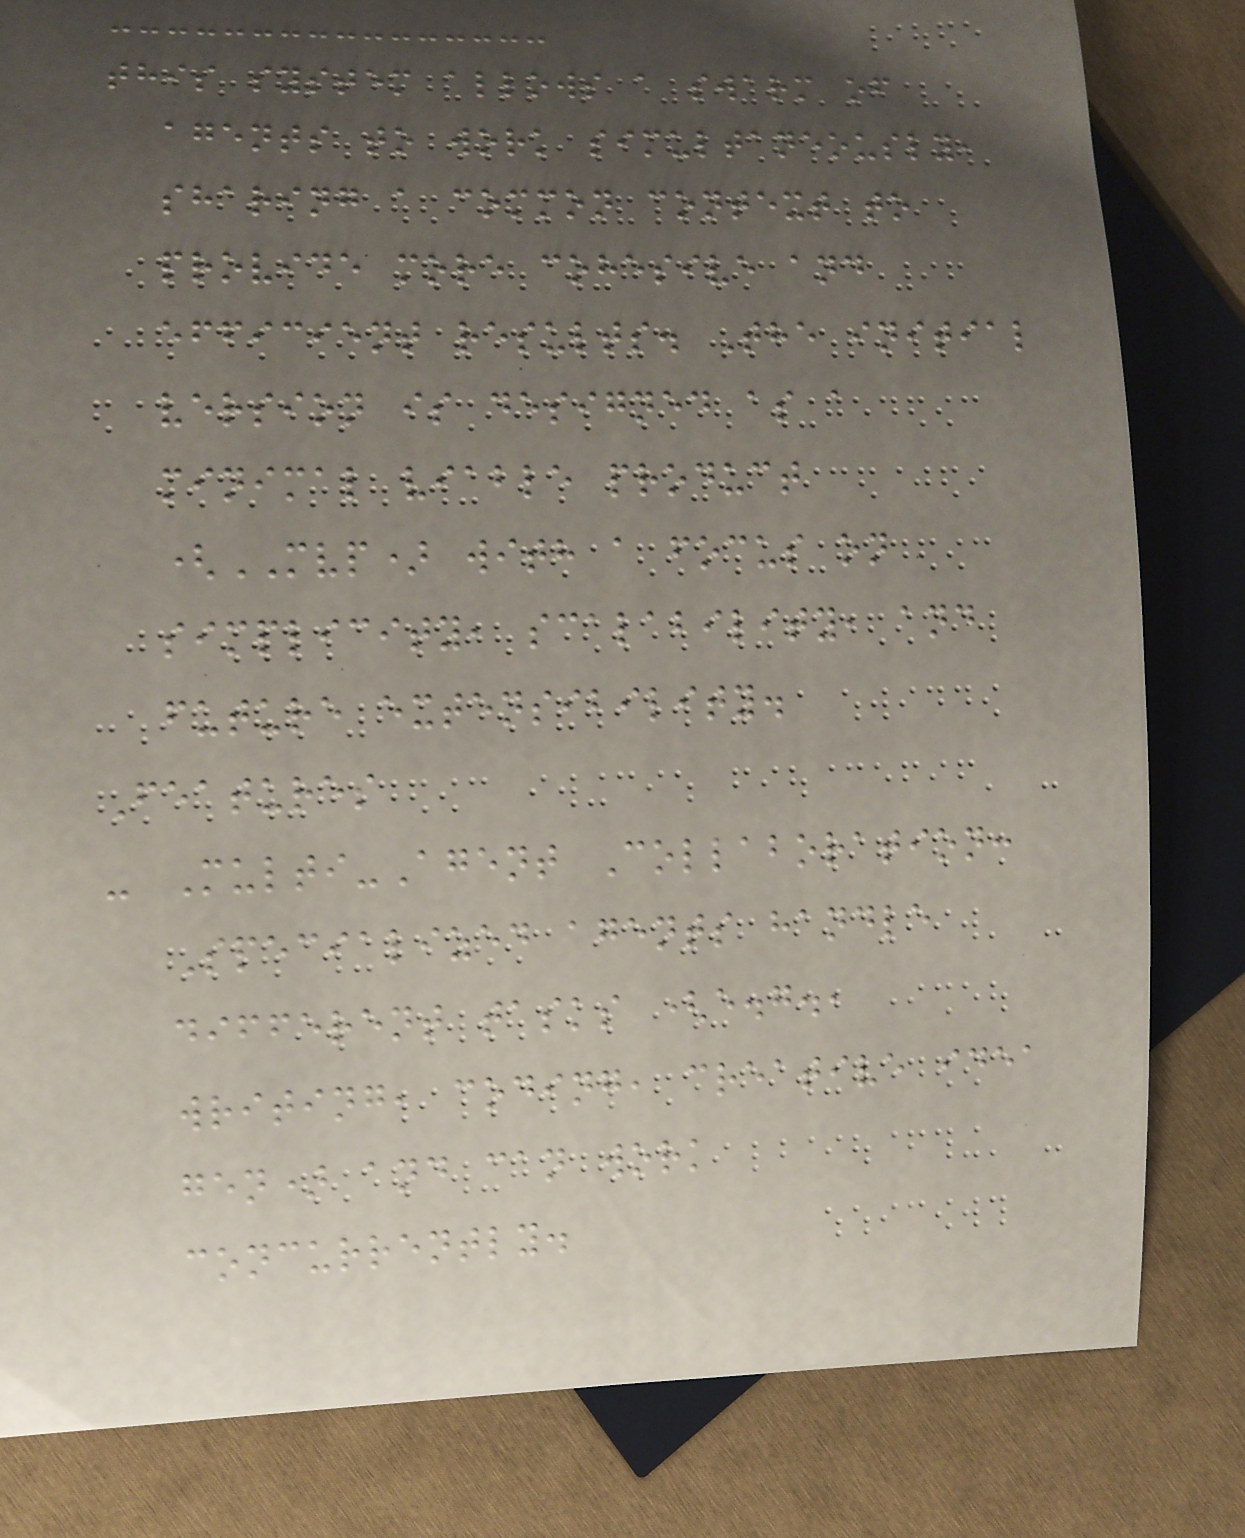this system allows a swarm of
agents to work simultaneously,
sharing a common context to
provide more cohesive and
efficient results. The initial
version is designed as a
minimal viable product
(MVP) with a focus on
simplicity, scalability, and
future extensibility.
Features
- Multi-Agent Collaboration:
Specialized agents handle
different tasks (e.g.,
writing, coding, creative idea
gen) and can work
concurrently.
